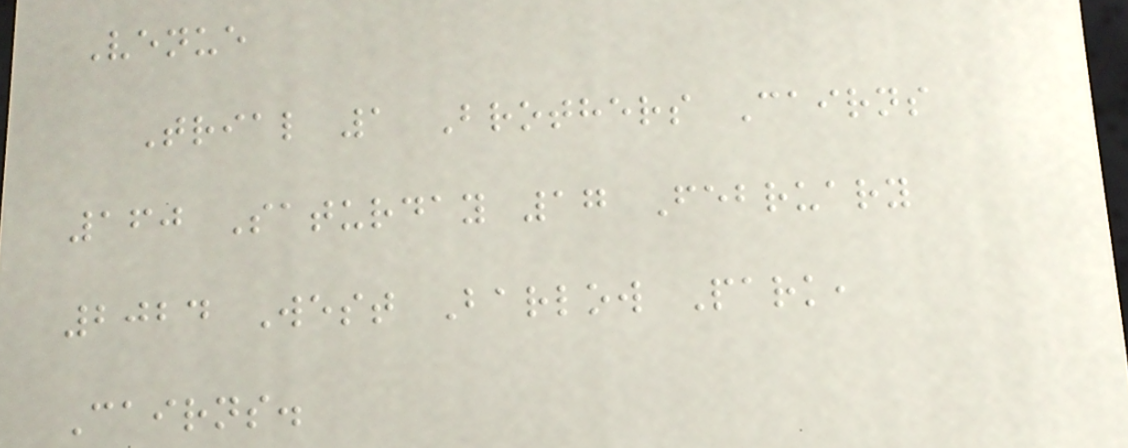Venue
Trial 1 Brothers Cairns
160 Saturday 17 February
2024 West Barlow Park,
Cairns.
